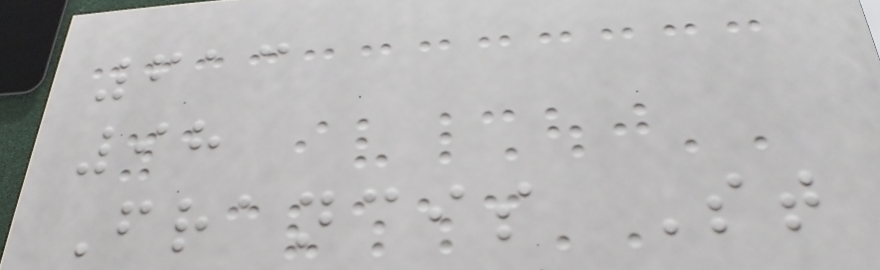613
98
Francis St
